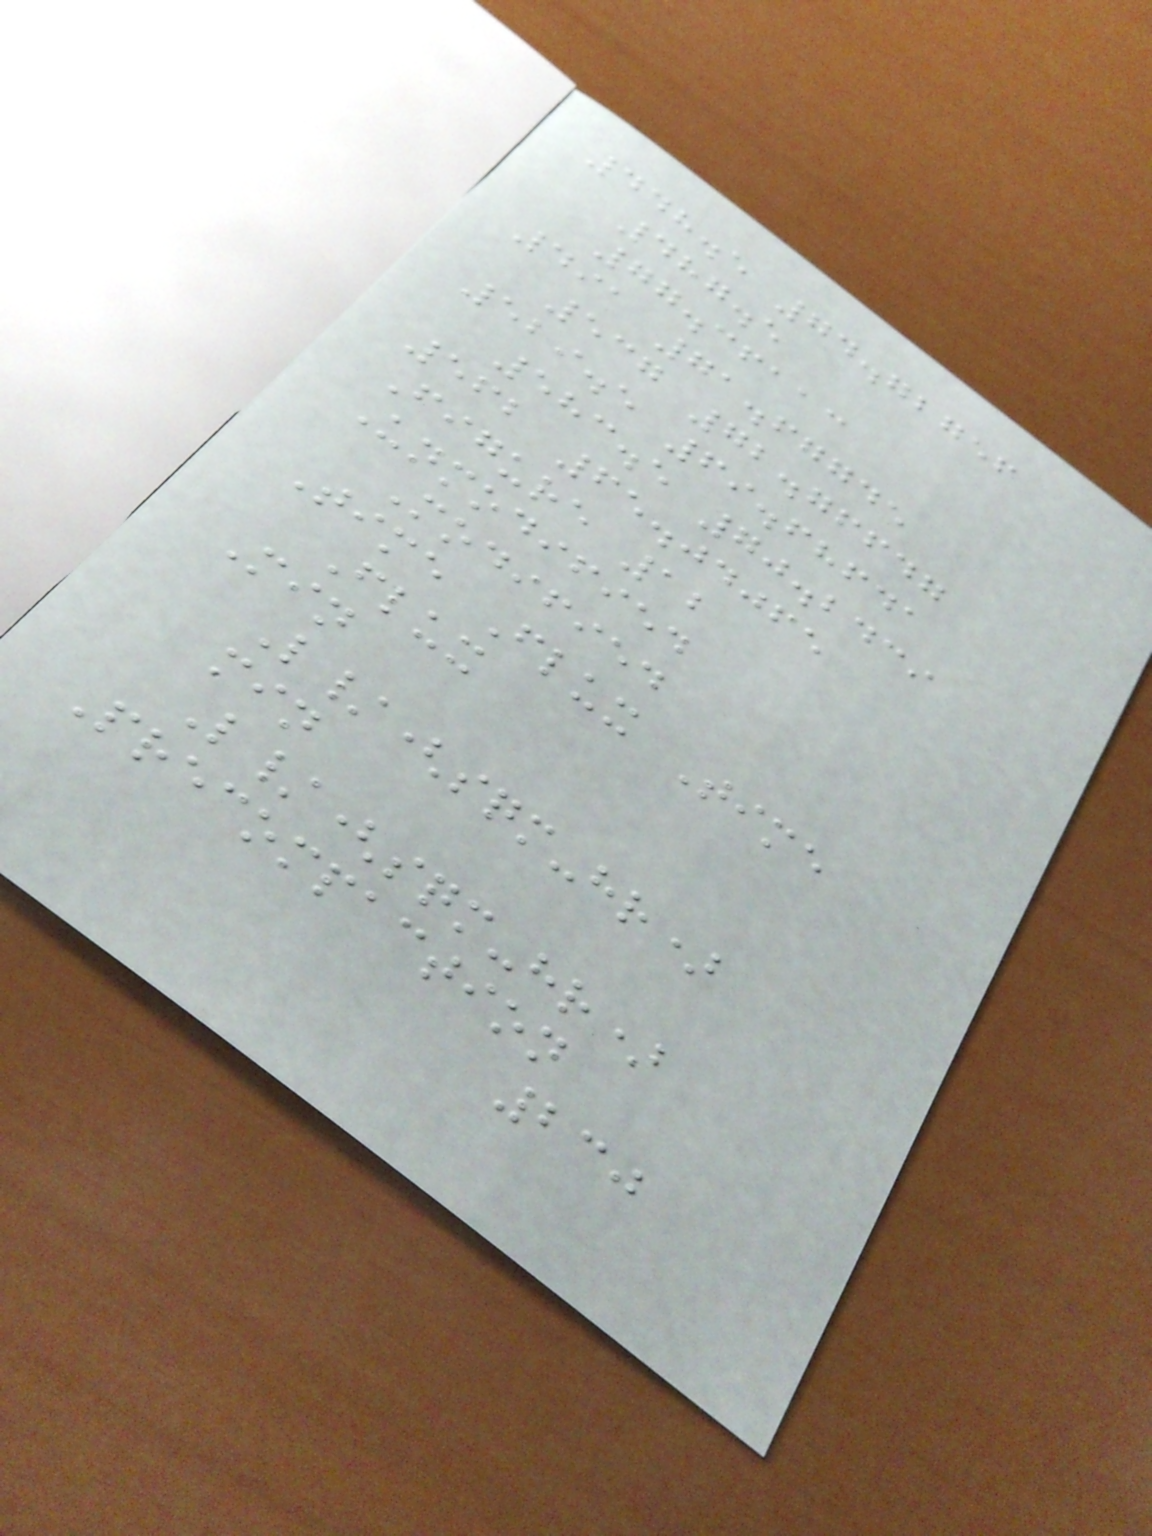448.5 74.72756
487.5
77.36113
491 71.67745
537 72.76647
529.5 69.68641
583.5 70.2439
562 65.04065
Figure 12
Unmodified
Modified
Time Flux Time
Flux
Min
L/(sqm-hr)
min
L/(sqm-hr)
Precompaction
230
